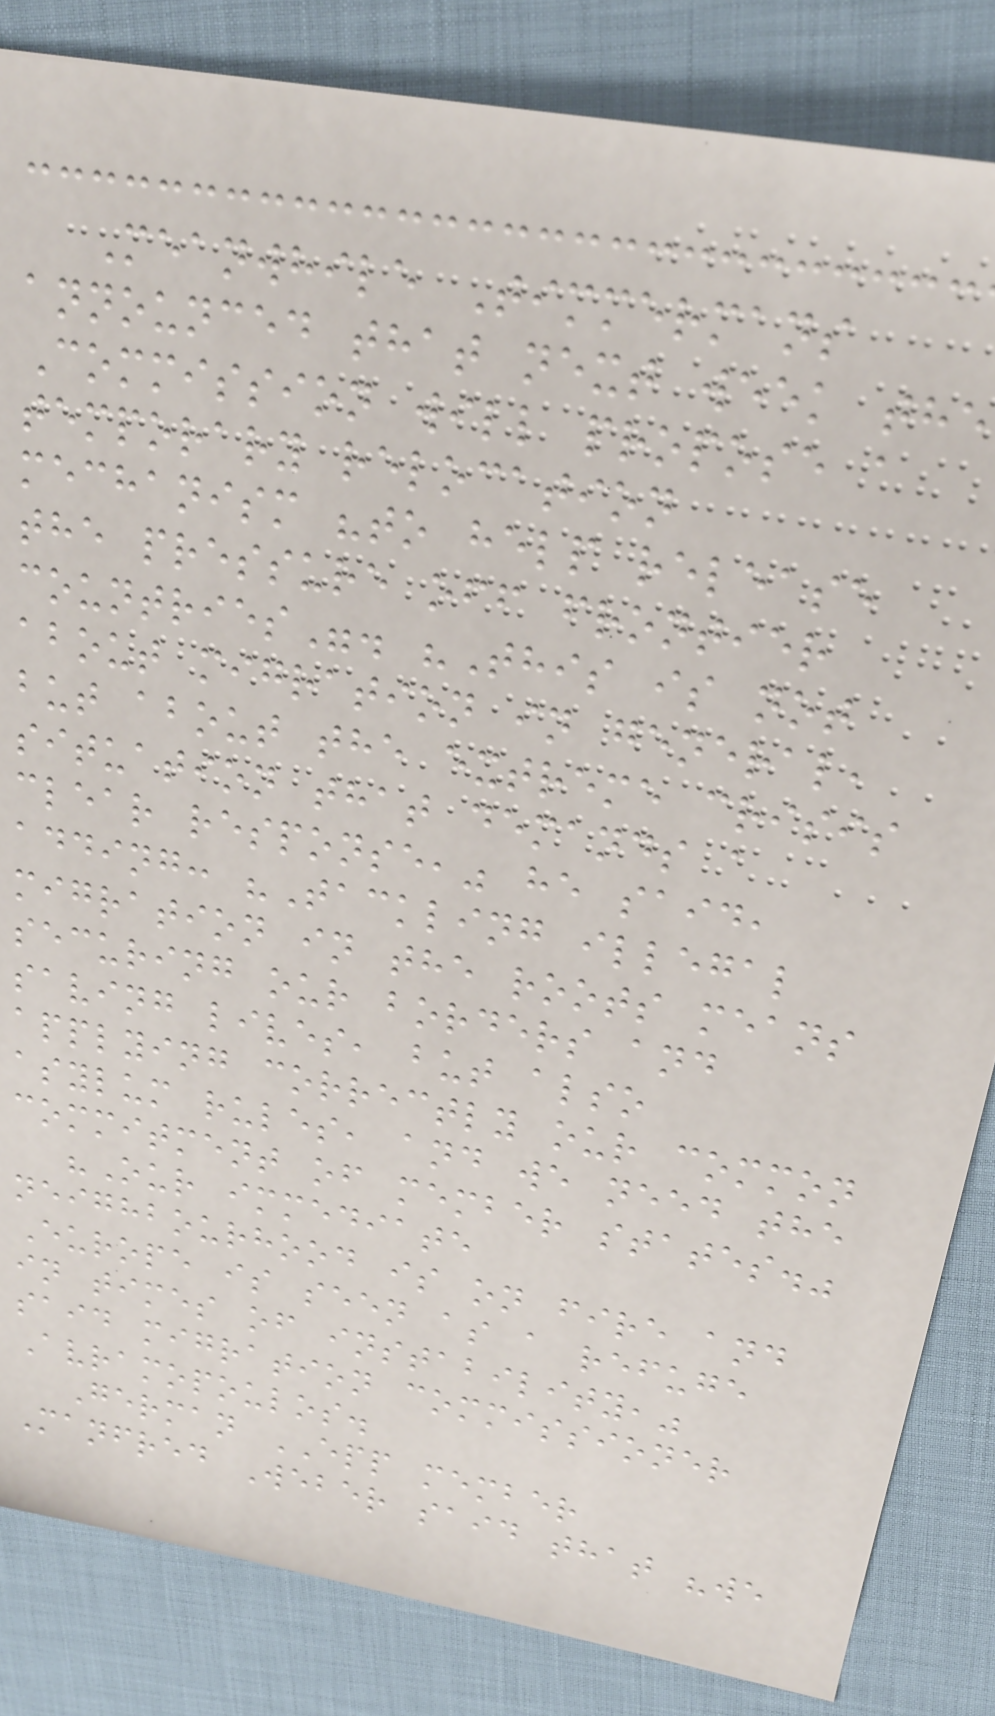Meanwhile Timmermans
announced that next week the
Commission will propose a
temporary relocation
mechanism "to help release
the pressure off frontier
countries". "This is not
about migration in general,
but about the extreme crisis
situation that demands a
clear response," he said,
adding: "Tackling illegal
migration in the roots means
securing our borders and
saving lives, but also
applying correctly our common
asylum rules, and we need the
commitment of member states."
"Our immediate
neighbourhood is on fire and
Europe is seen as a refuge
in times of instability,"
said migration commissioner
Avramopoulos.
German EPP member
Manfred Weber said that "we
